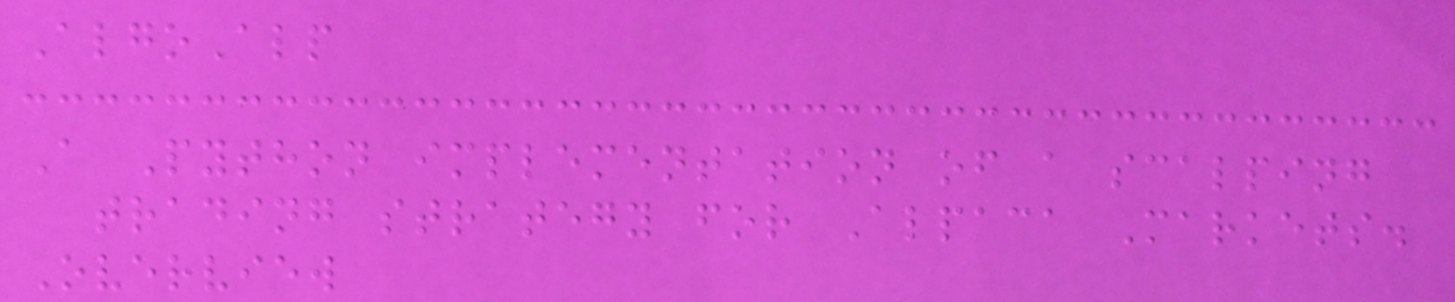AlgoAlp
A Python implementation of a scalping
trading strategy for Alpaca Markets.
Overview
